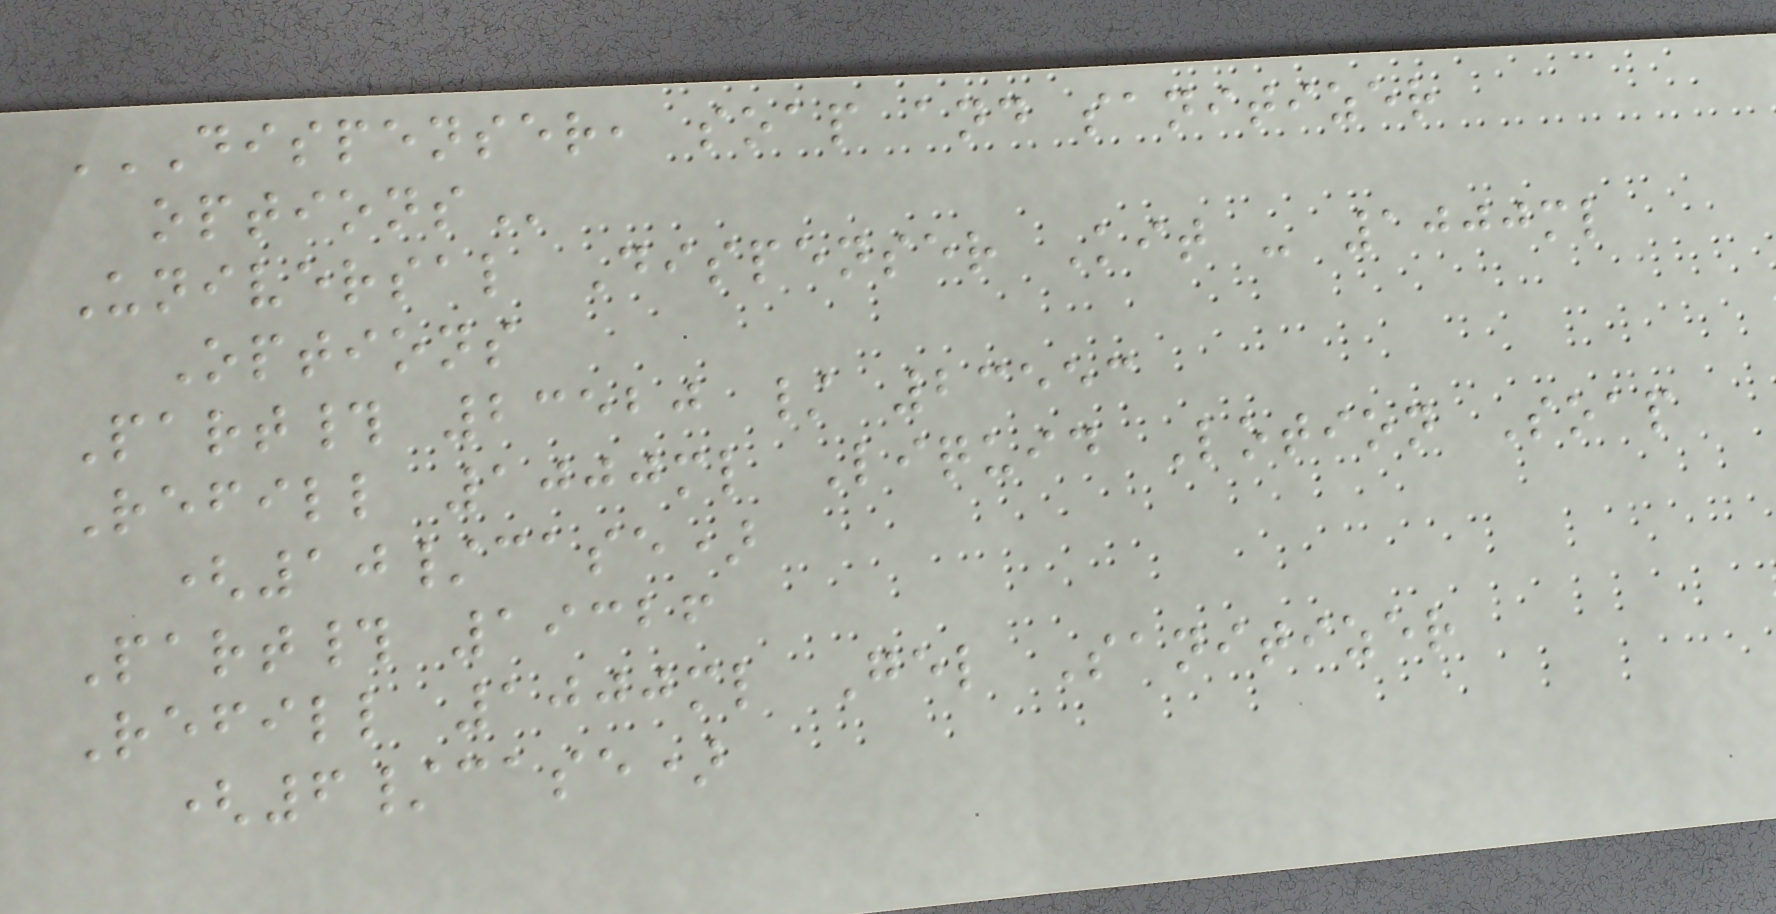DISPENSER, SOAP AND SANITIZER
OPTIONS
Universal Dispenser Kit - 1000ml
Options
Part# 23520 / 23553
Refill 1000ml Liquid Lotion Soap
(10/case)
Part# 19326
Refill 1000ml Gel Sanitizer
(6/case)
